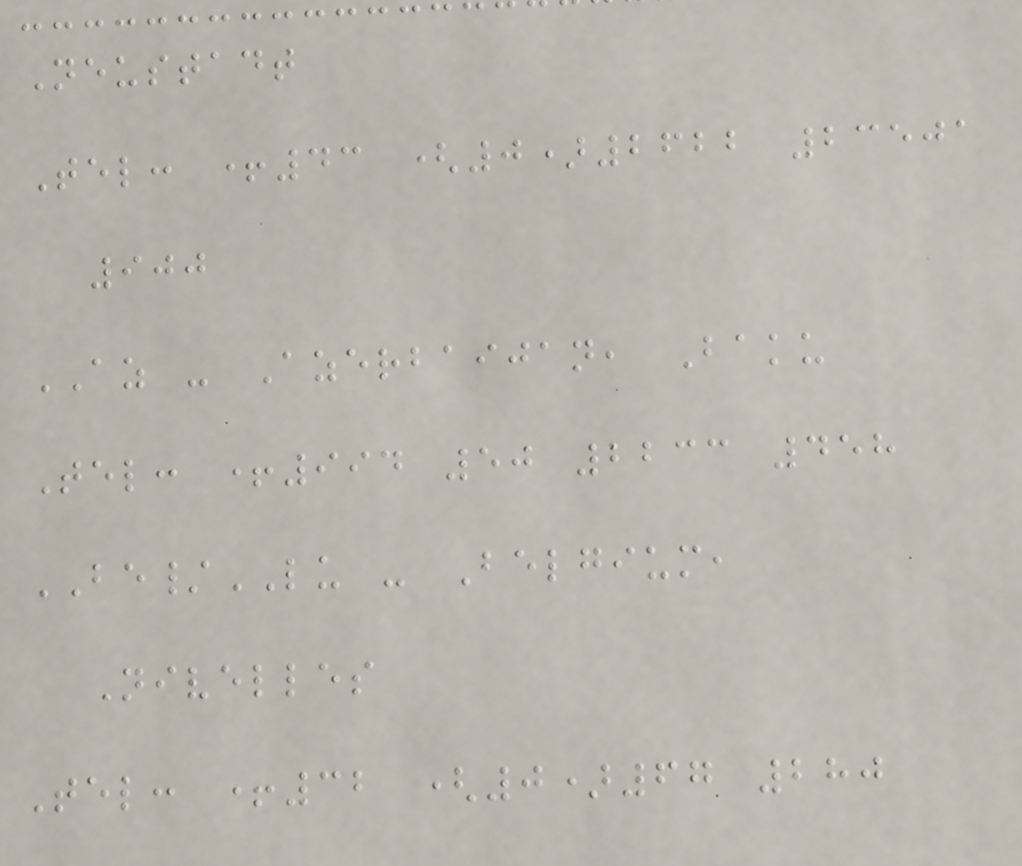Neustadt
Tel: +43 (0)2622 23501
900
AZ - Azerbaijan, Baku
Tel: +994 50 2233 458
BE/LU - Belgium,
Nivelles
Tel: +32 (0)67 280
